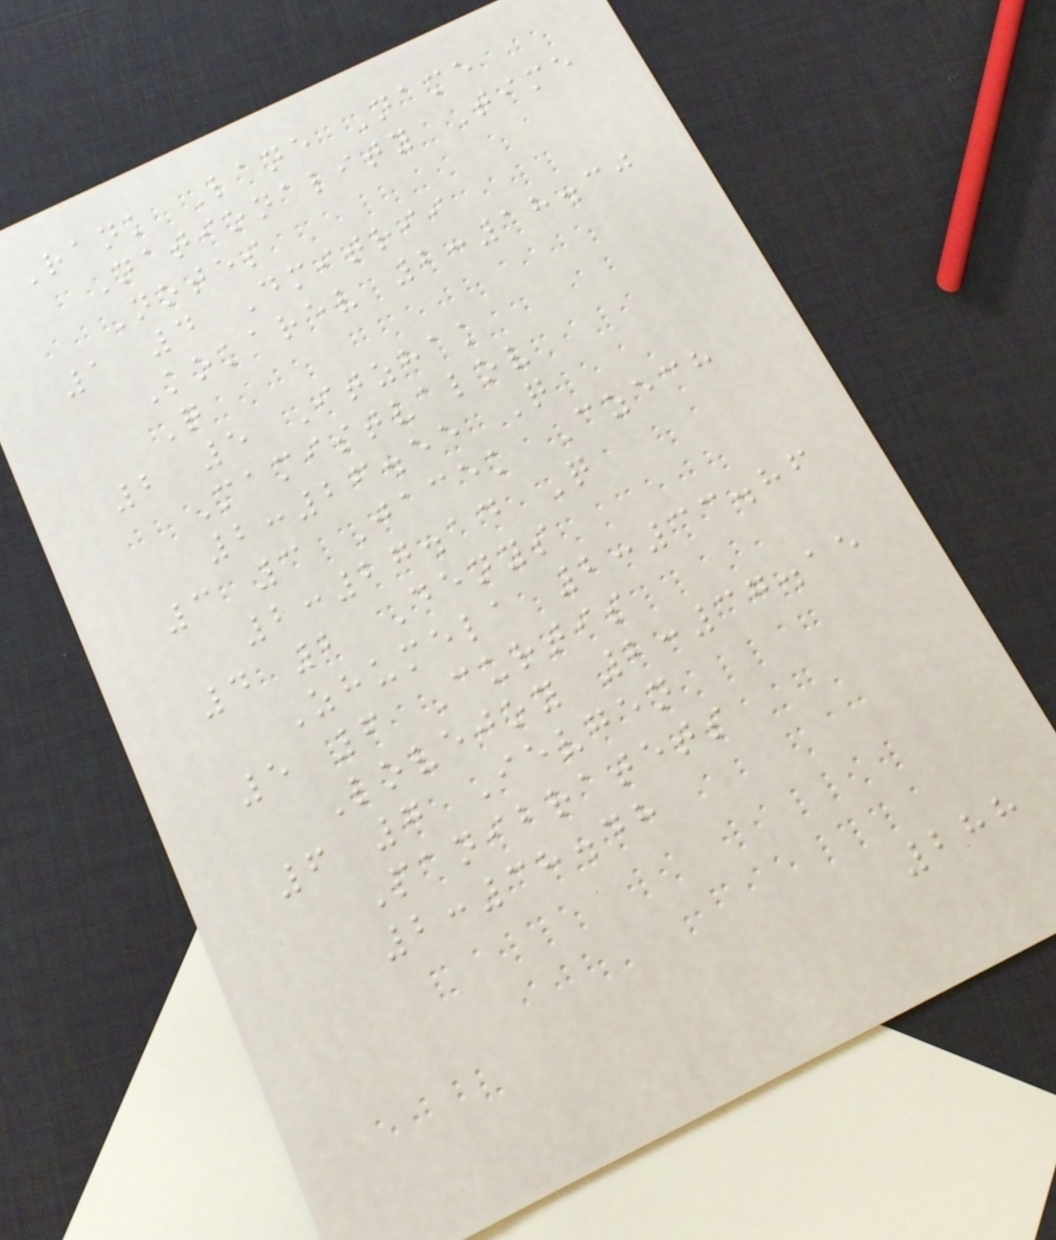Rank Lane Name
Nationality Time
Notes
1 4 Dmitrii
Kokarev 2:18.30
Q
2 5 Itzhak
Mamistvalov
2:26.55 Q
3 3 Jacek Czech
2:27.14 Q
4 2 Denys
Zhumela 2:33.86
5 6 Curtis
Lovejoy 2:37.15
6 7 Ievgen
Panibratets
2:38.48
288
